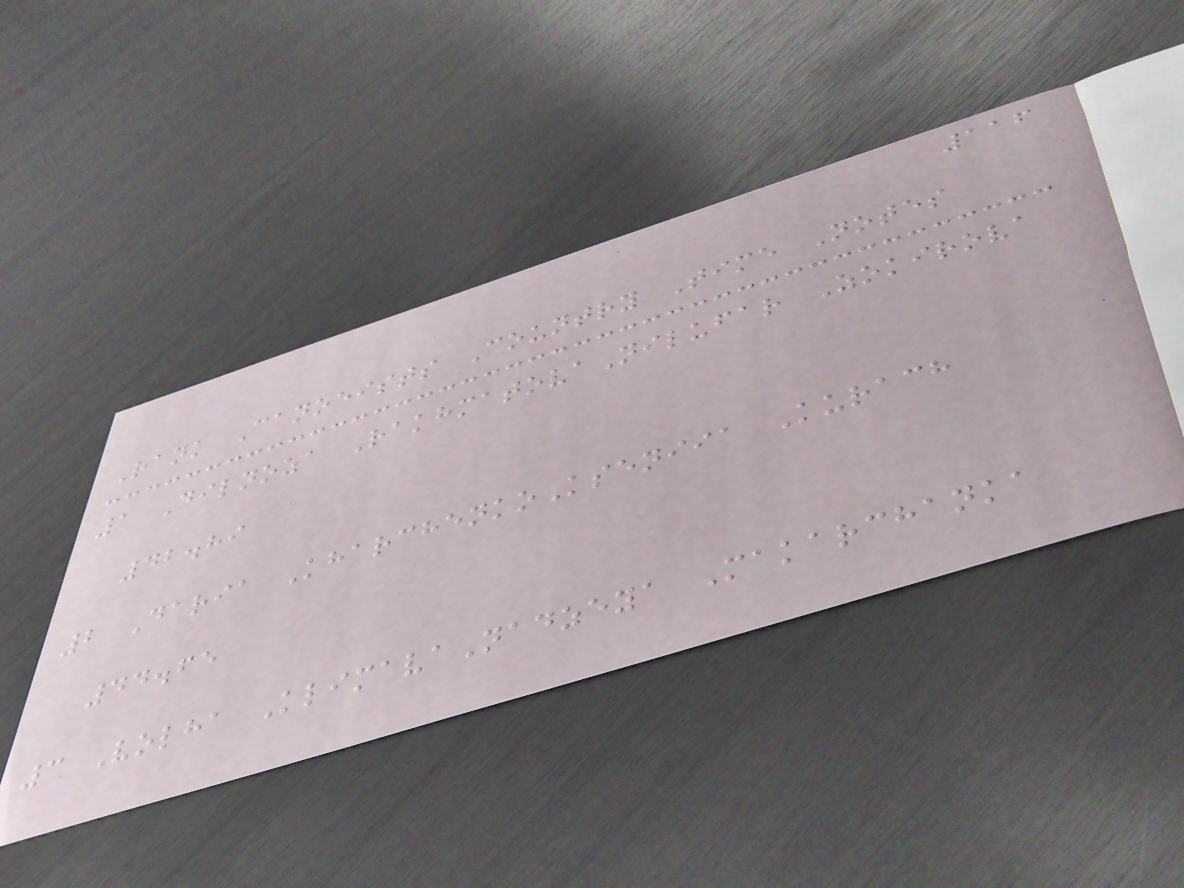116
Rank Canoeists Country Time Notes
1 Dilnoza RakhmatovaNilufar Zokirova
42.89
2 Daria KharchenkoKseniia Kurach
44.65
3 Volha KlimavaNadzeya Makarchanka
